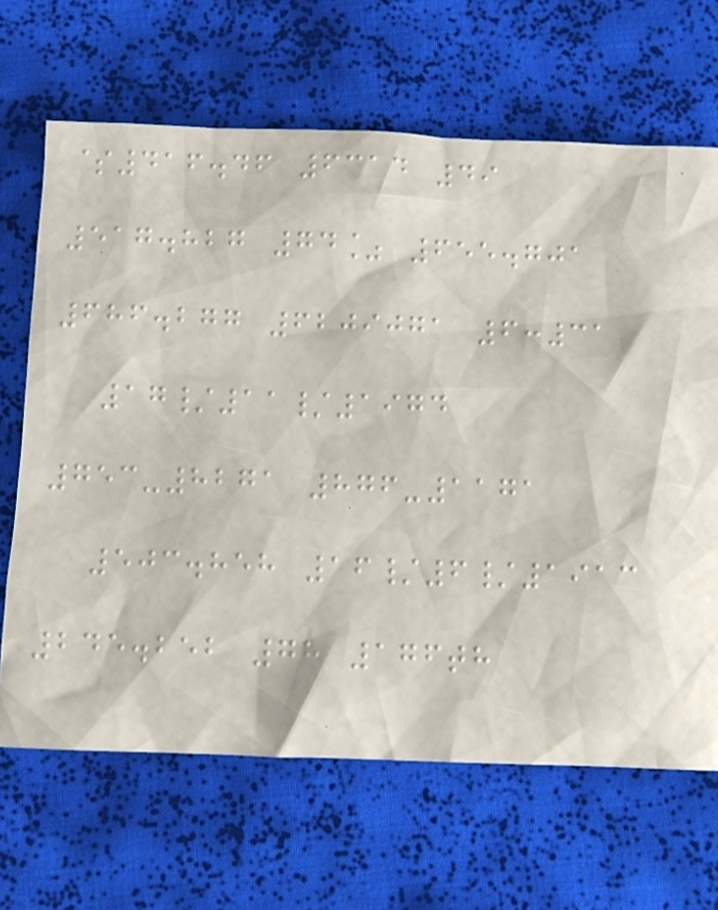$416.46 6314 49
517.827 74% 655.701
686.277 6209071 6:31
17/11/1974
753-8271 876-1171
503.858 16/6/1913
245.252 78 176th
